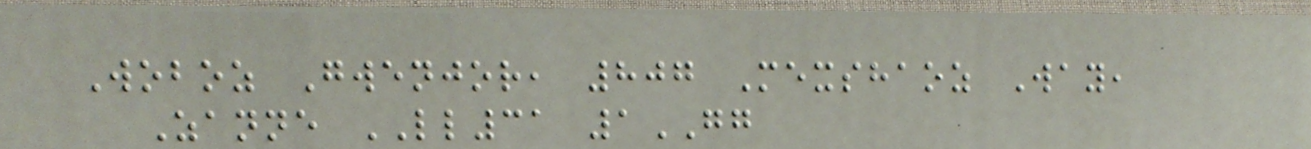Woboz Gwenjor, 807 Mexshaoz Way,
Zanne LL31 1GG
